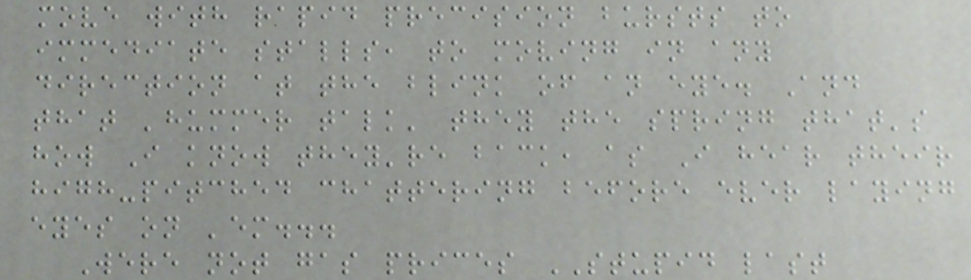move with rapid precision bursts to
immediate stalls, to moving in any
direction at the blink of an eye. And
that 'hummer talk' they the spring that's
how I know they're back, as I hear their
high-pitched chattering before ever laying
eyes on 'em...
Were not gas prices STUPID last
